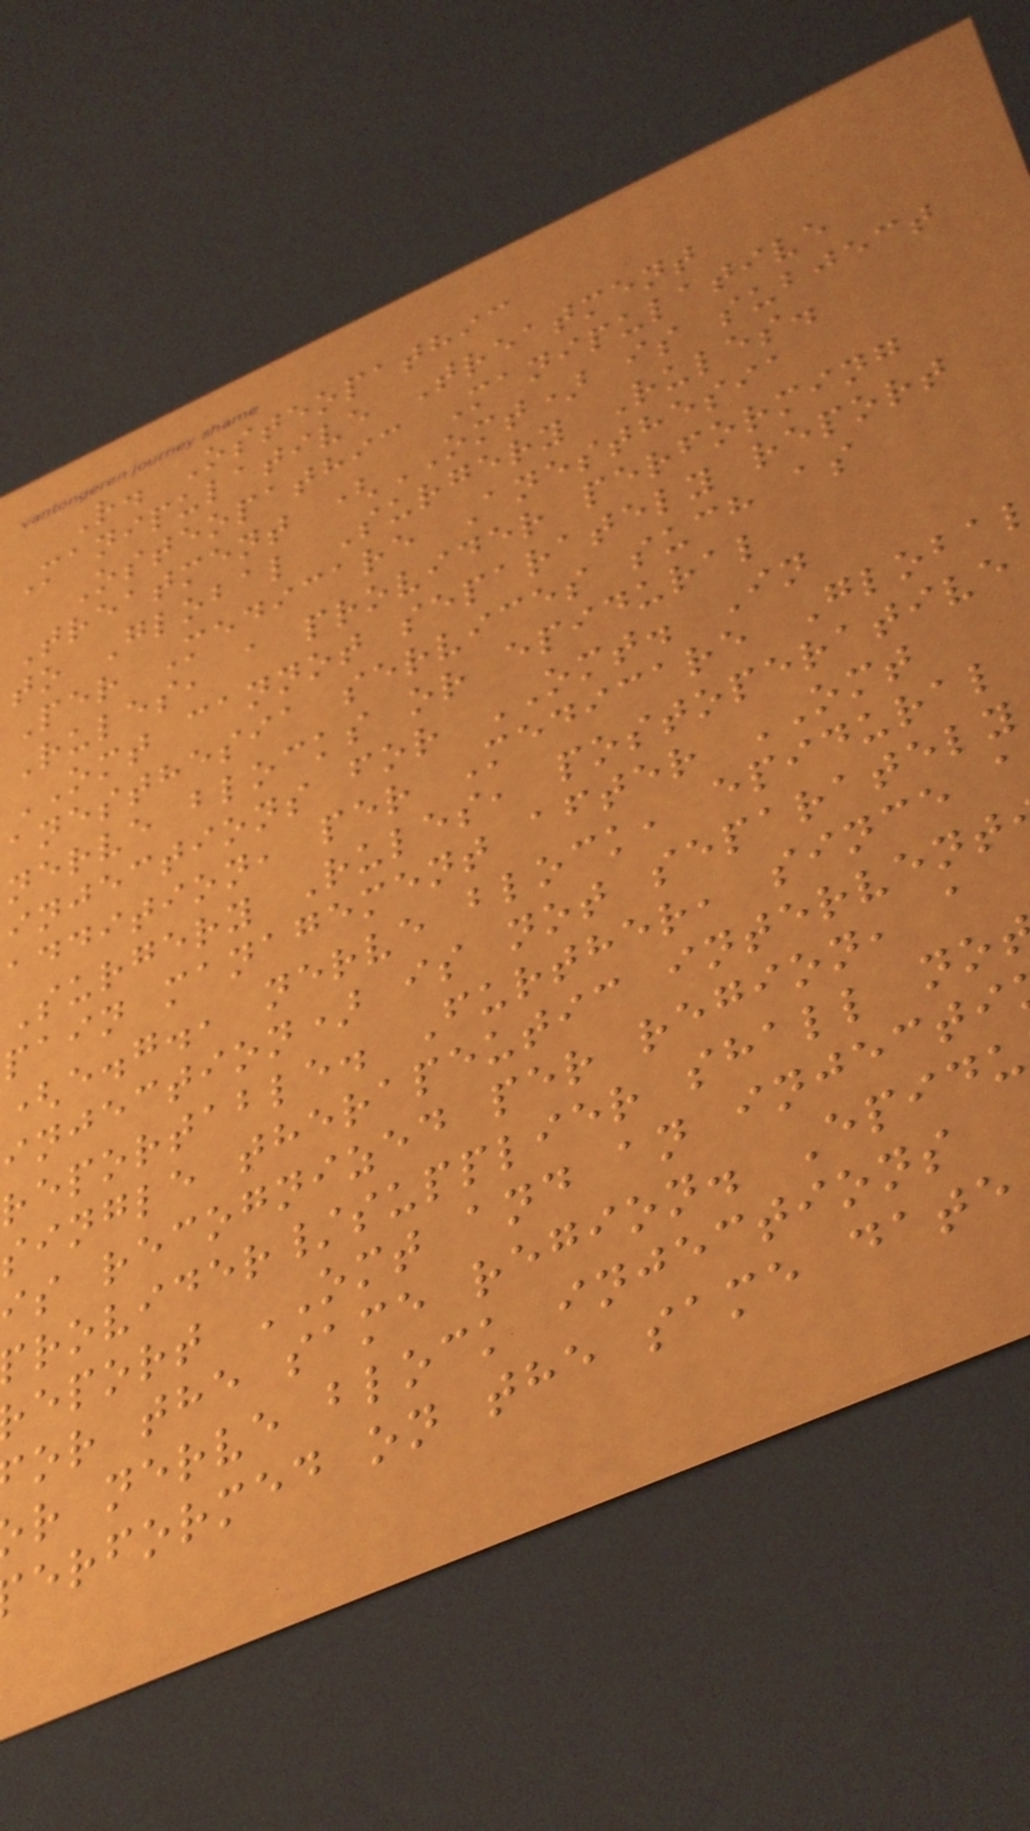R. Osteopathic
Manipulative Treatment
Osteopathic Manipulative
Treatment (OMT) is subject
to Global Surgery Rules.
Per Medicare Anesthesia
Rules, a provider performing
OMT cannot separately report
anesthesia services such as
nerve blocks or epidural
injections for OMT. In
addition, per Medicare Globa
Surgery Rules, postoperative
pain management after OMT
(e.g., nerve block, epidural
injection) is not separately
reportable. Further, since a
single therapeutic intervent
is recognized per region, a
rovider/supplier shall no
eport OMT and an injecti
or the same region. Epidu
r nerve block injections
erformed on the same date
